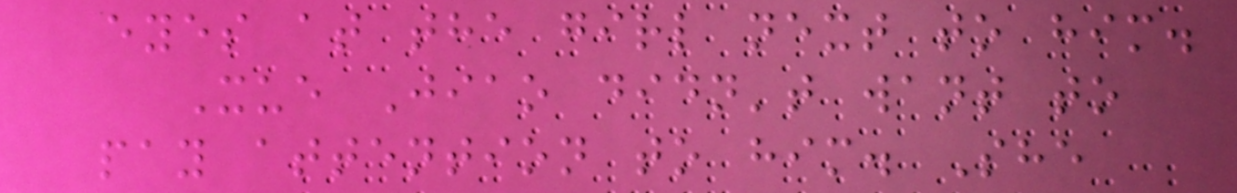eyes at the girl next to him.
Xue Jiao didn't want to
pay attention to him. She
